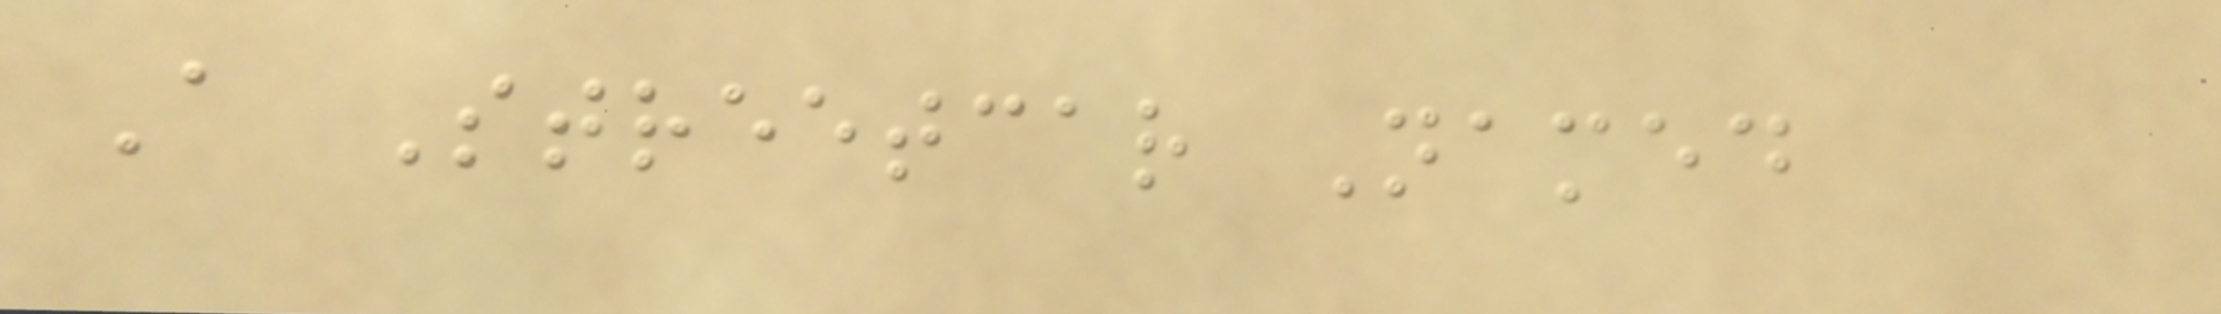A Streetcar Named
